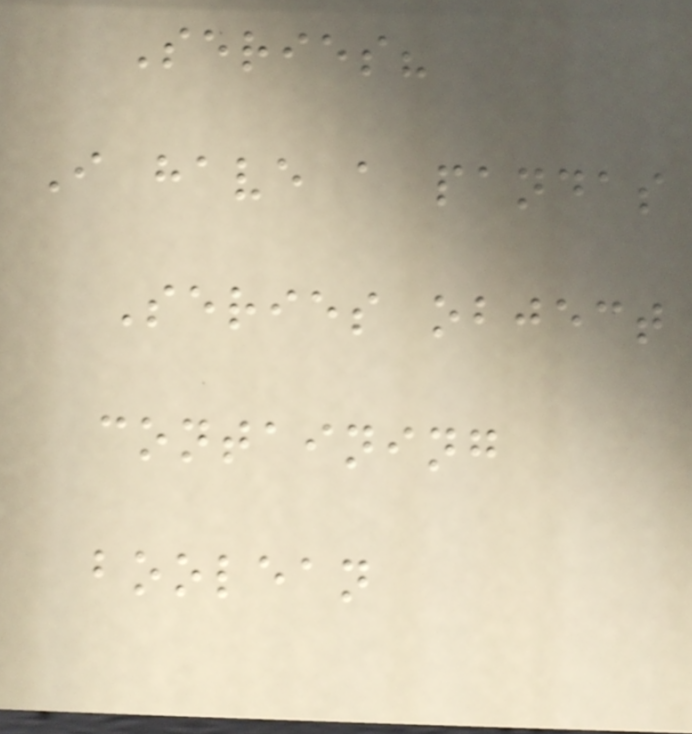Series?
I have a pandas
Series object
containing
boolean
